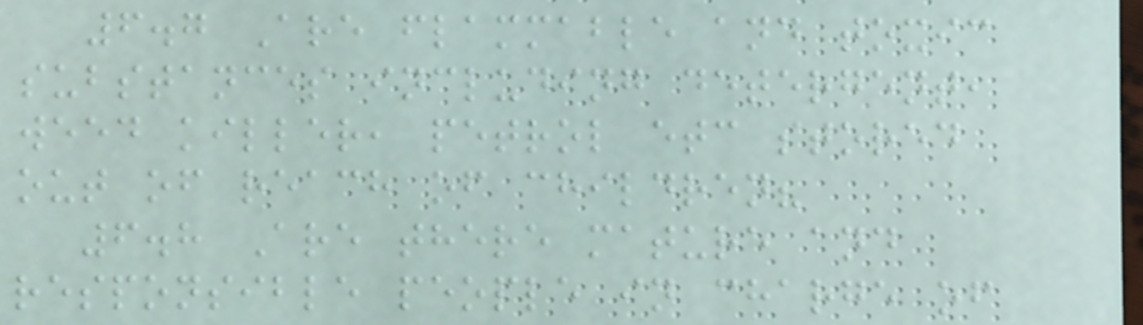6.7 Are flammable and toxic
substances including detergent,
weed killer, petrol etc stored
out of reach of children?
6.8 Are there mature and
responsible people in charge of
